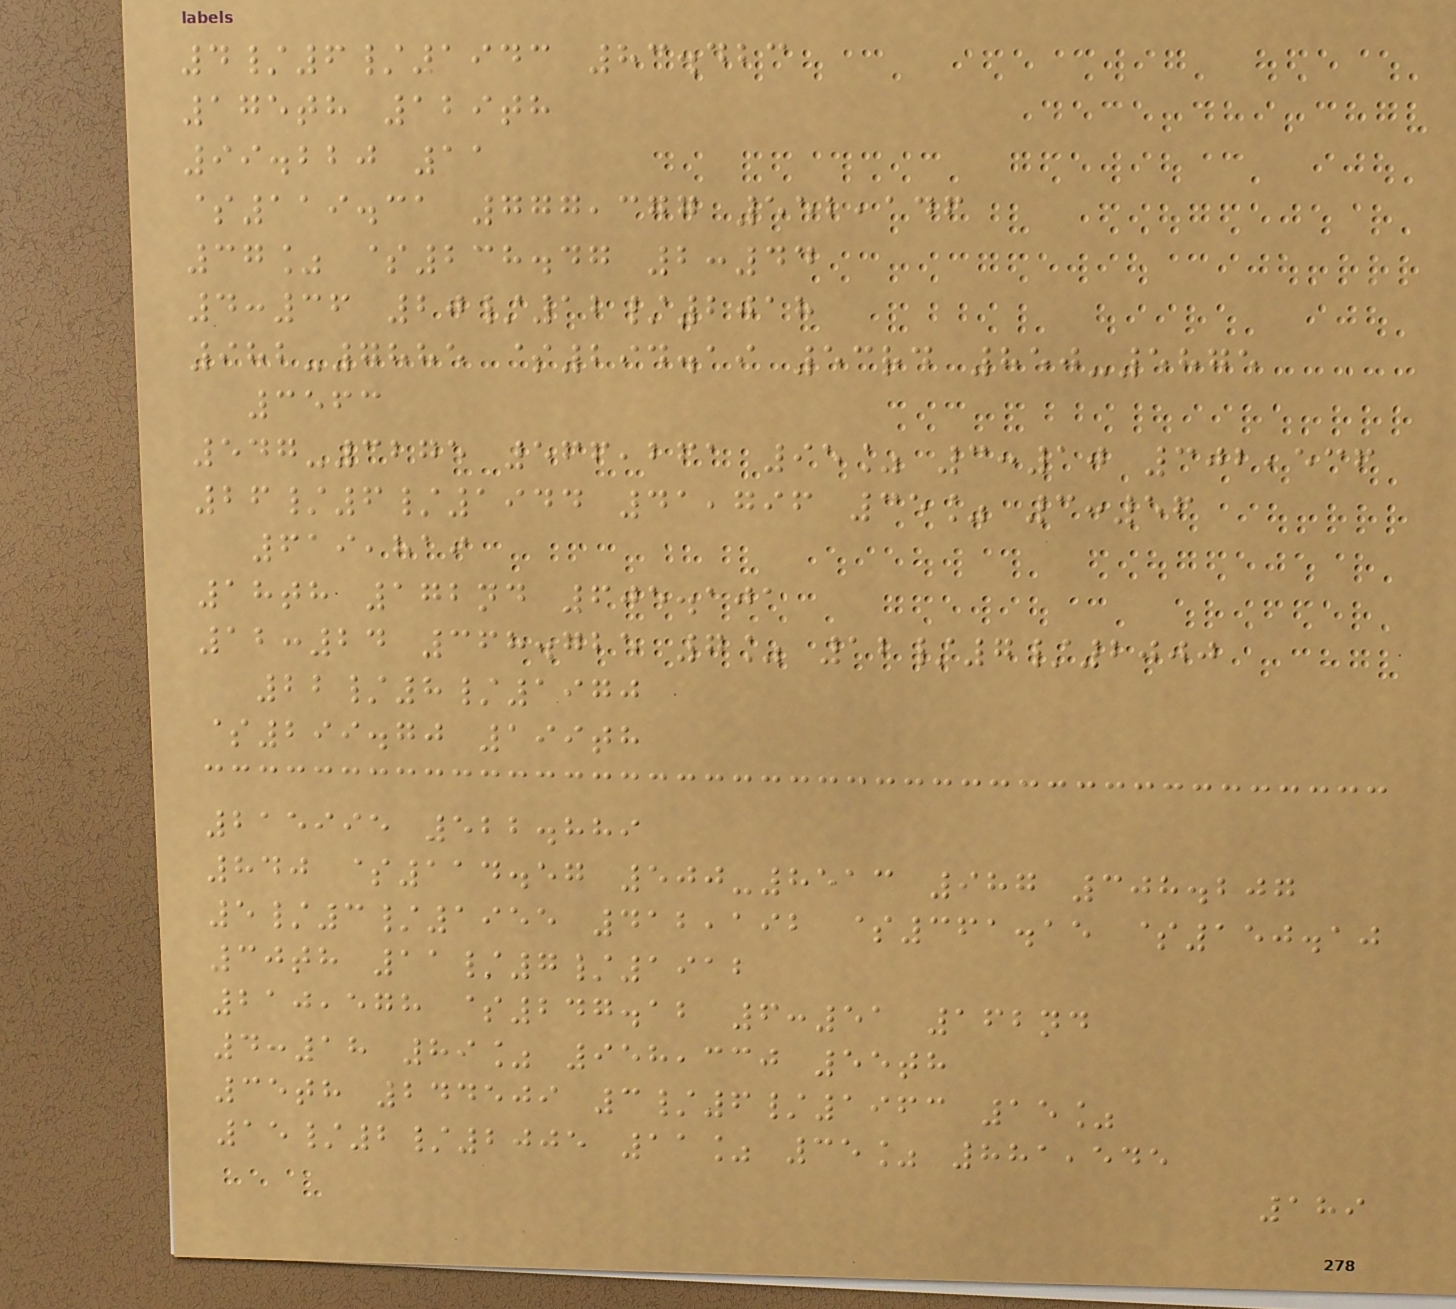4/6/1943 83.423
175th 129th
99.220 11
$119.31 777,377 552,146
37% $238.47 2:44
4:36 20/12/2018
982-7885 $294.19 53rd 850-5875
3563
547-3275 566,261 95% 3:10 302,536
26/6/1944 41,796 35% 3:56
619,819
18th 172nd 605.101
12:24 368.725 7% 12/7/2000
22/8/1970
$299.70 199th
215995 522.889
840 $114.57 500-8513 987 308.207
5/3/1955 412,192 $361.15 $150.10
30th 11/7/1912
210,578 $247.12 6:51 162nd
4:18 89% 958,330 55th
35th 244509 3/6/1963 15%
15/2/2005 11% 35% 881,545
189
